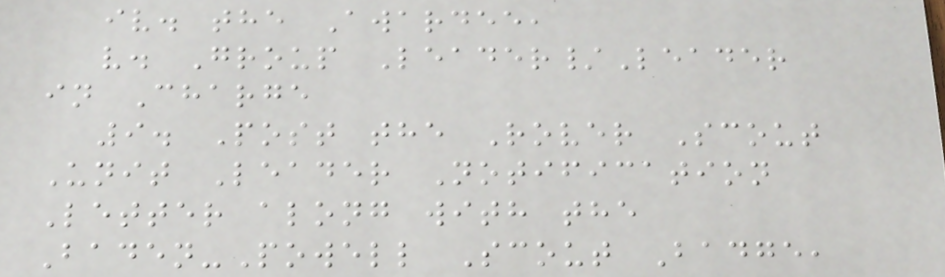iv. the Awardee,
v. Group Leader/Leader
in Charge
9. Post the Rover Scout
Unit Leader Notification
Letter along with the
Baden-Powell Scout Badge,
